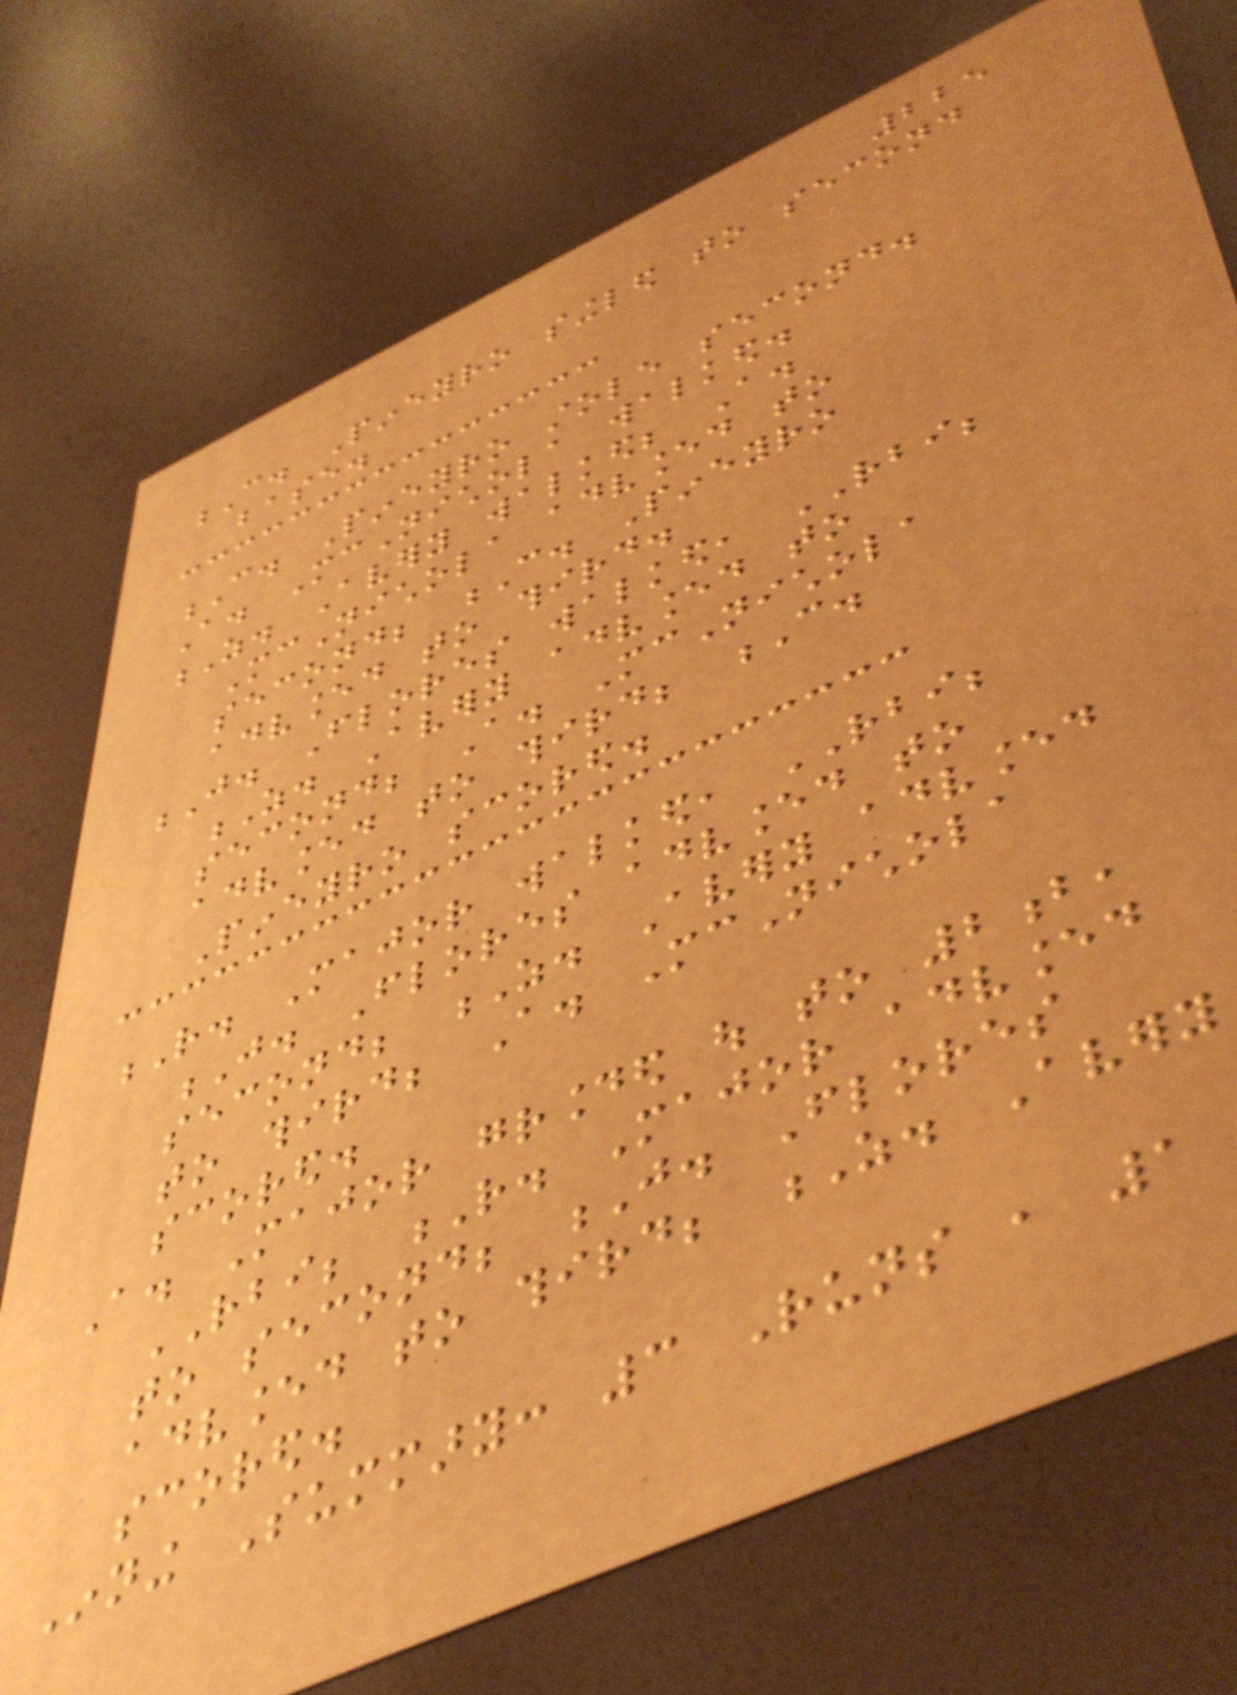225
C. Pineyro singled to second
base.
C. Pineyro stole second.
A. McNichola walked.
Z. Avery walked; A.
McNichola advanced to
second; C. Pineyro
advanced to third.
J. Flores walked, RBI;
Z. Avery advanced to
second; A. McNichola
advanced to third; C.
Pineyro scored.
R. Major walked, RBI;
J. Flores advanced to
second; Z. Avery advanced
to third; A. McNichola
scored.
A. Major grounded out to 2b,
RBI; R. Major advanced
to second; J. Flores
advanced to third; Z. Avery
scored.
Inning Summary: 3 Runs , 1
